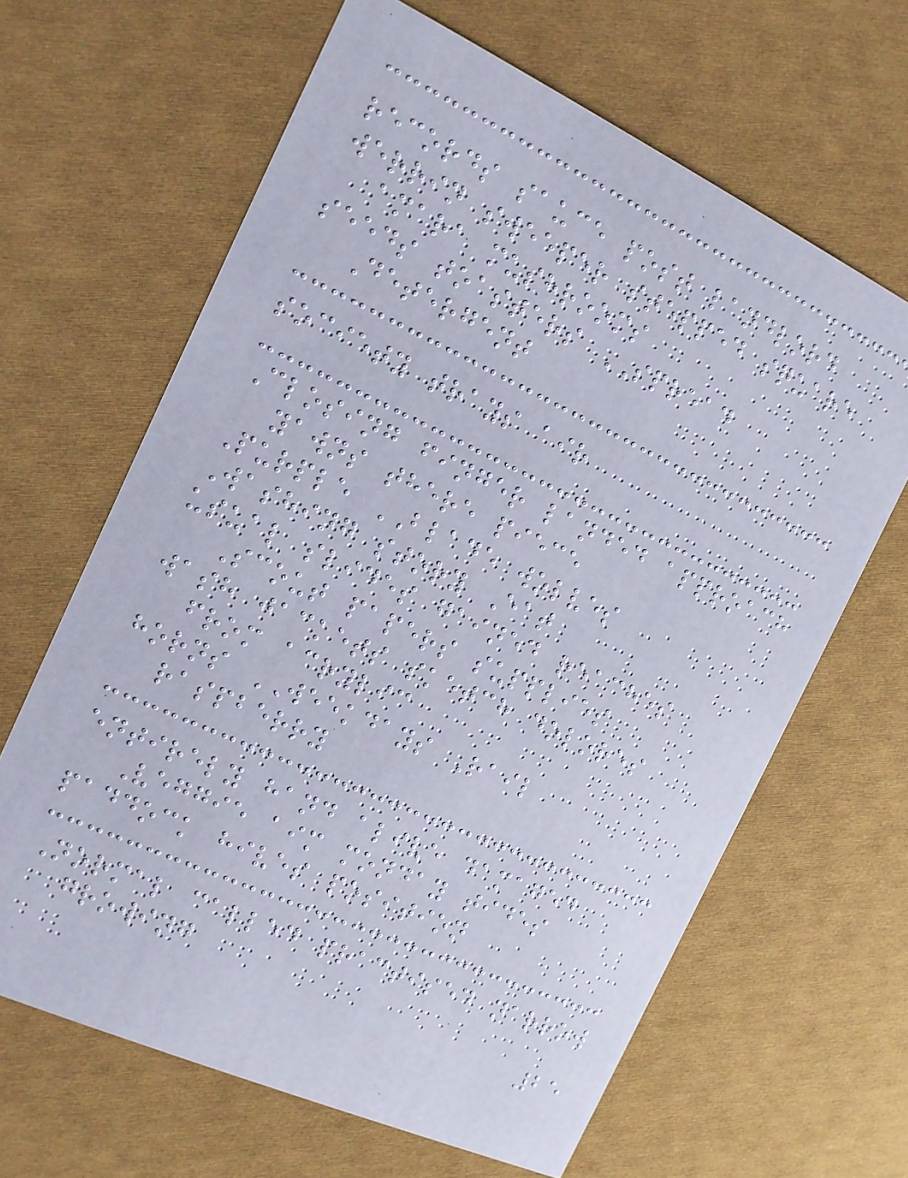records sauce post landlord
werrin sweeper stepped square
amara mushrooms
seeds toasters SPREAD
Detergent
society trays air
Closing finger landed approach
yawns there piece
Purple BLADE wolves
Washing story Eat
usual slides gained reaches
Scout papers supplies
wash jackets sketch dolores
from acrylic
horns WEEKDAYS Rail
raspberry
entirely hand alive damaged
Veggie aim monday tides
paddock hives position
Normal called practised narrow
growing
25
